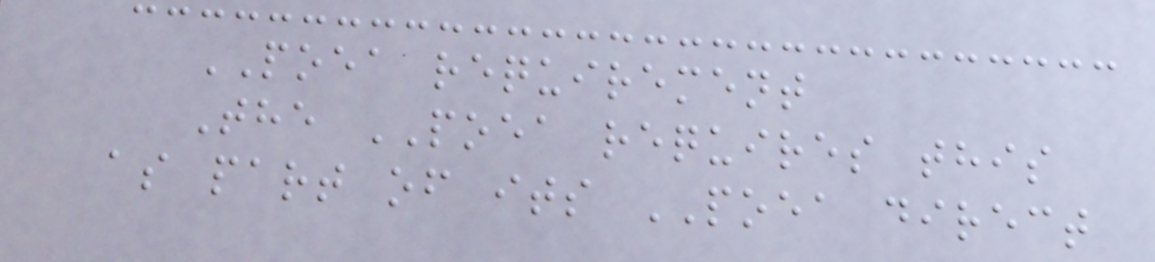POEA requirement
The POEA requires this
as part of its POEA direct
